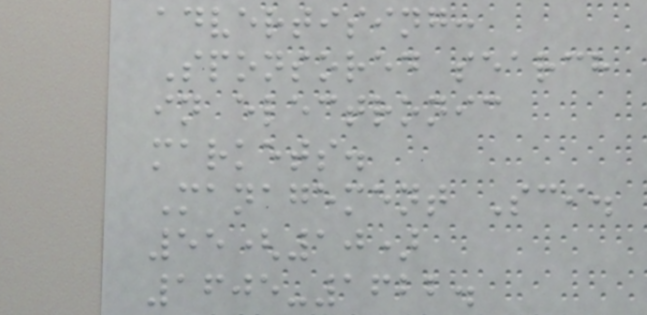advertising:
Sponsored search
in electronic
markets.
Management Sci.
55(10)
1605-1622.
